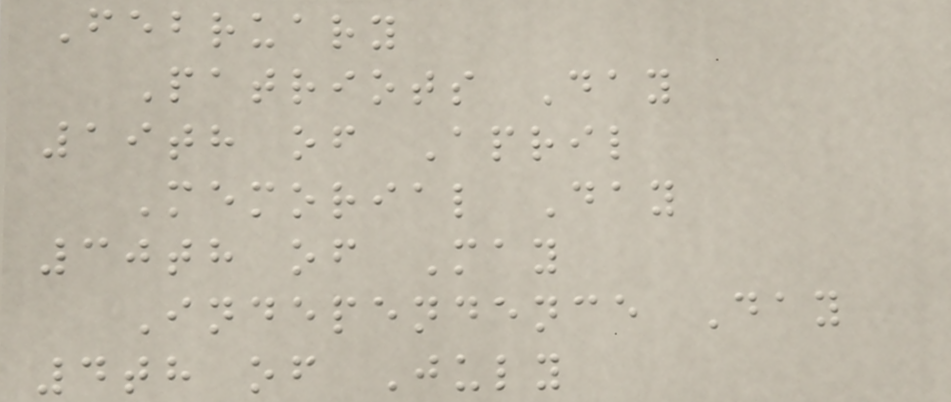February
Patriots Day
19th of April
Memorial Day
30th of May
Independence Day
4th of July
